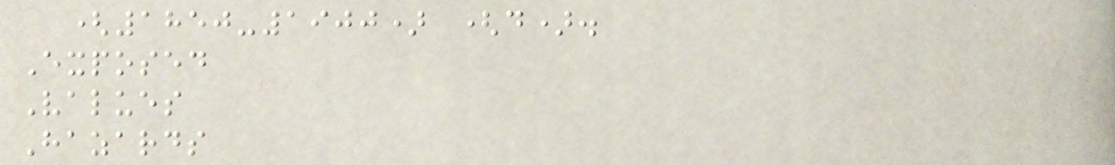(1850-1900) (d).
Exposed
Values
Hazards
